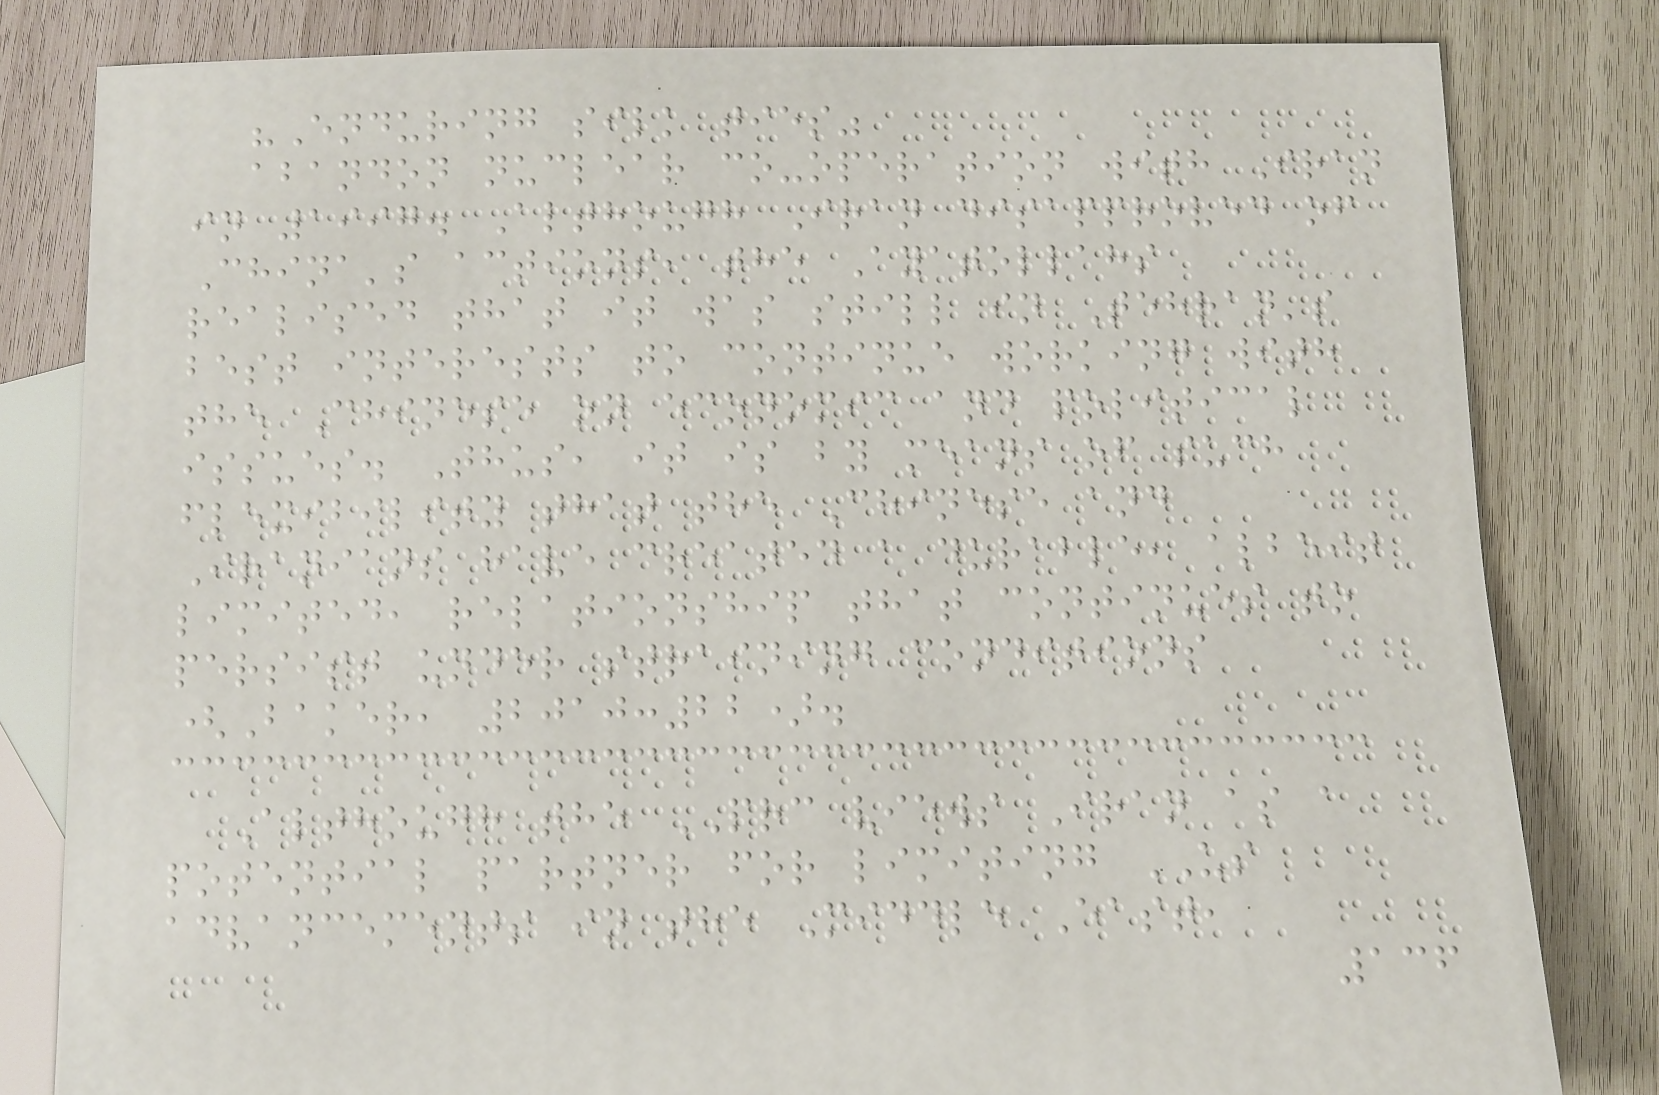"Enduring silk ties"
abandon nuclear co-operation with Iran
in 1997. Although Iran disapproved of
China's actions, the Ayatollahs
realised that it was still in Tehran's
best interests to continue working with
the Chinese on economic and political
issues. Thus, it is by means of such
flexibility that the Chinese and
Iranians have created a durable, albeit
limited, relationship that continues to
persist under straining conditions
(Baker, 2010:22).
Although the PRC views Iran as a
potential partner for limiting US
advancements in the Middle East,
136
